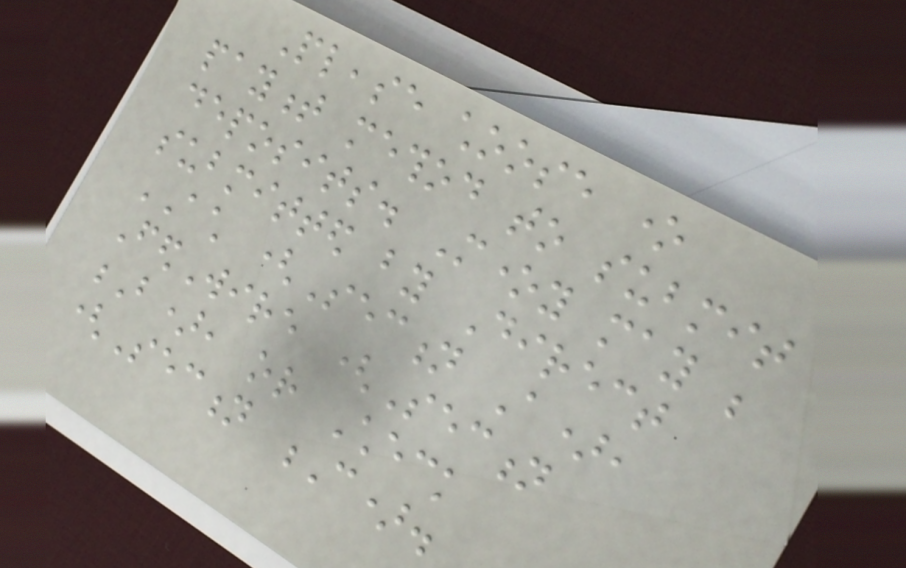Please choose one
payment method to submit
deposits. Money may be
submitted by Direct
ACH (Section A),
FedWire (Section
B), or Check
(Section C).
